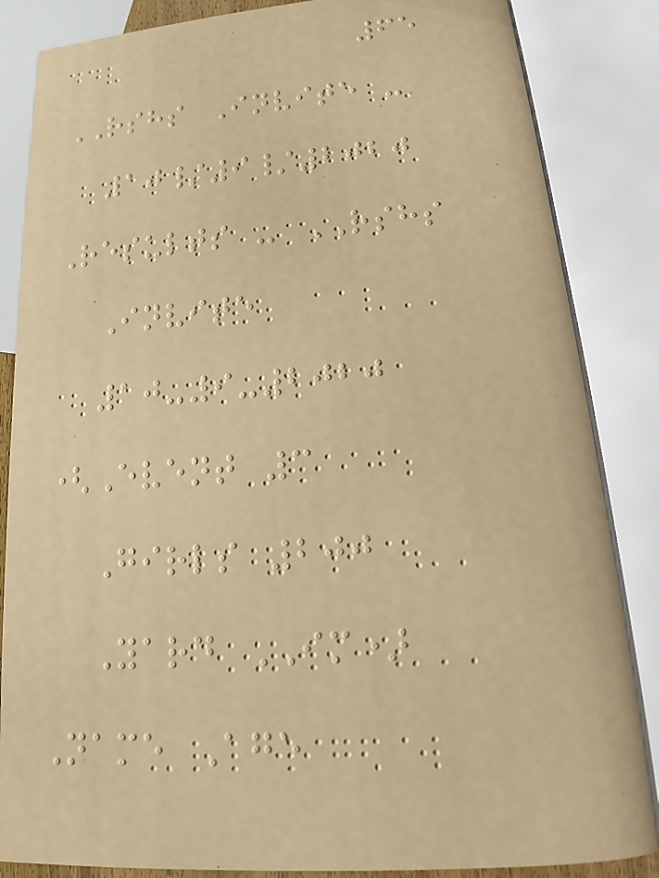65
RSHS Invite -
10/9/2020
Results - RSHS
Invite
10-9-2020
(Event 3
Girls 200
Yard IM)
Name Age
